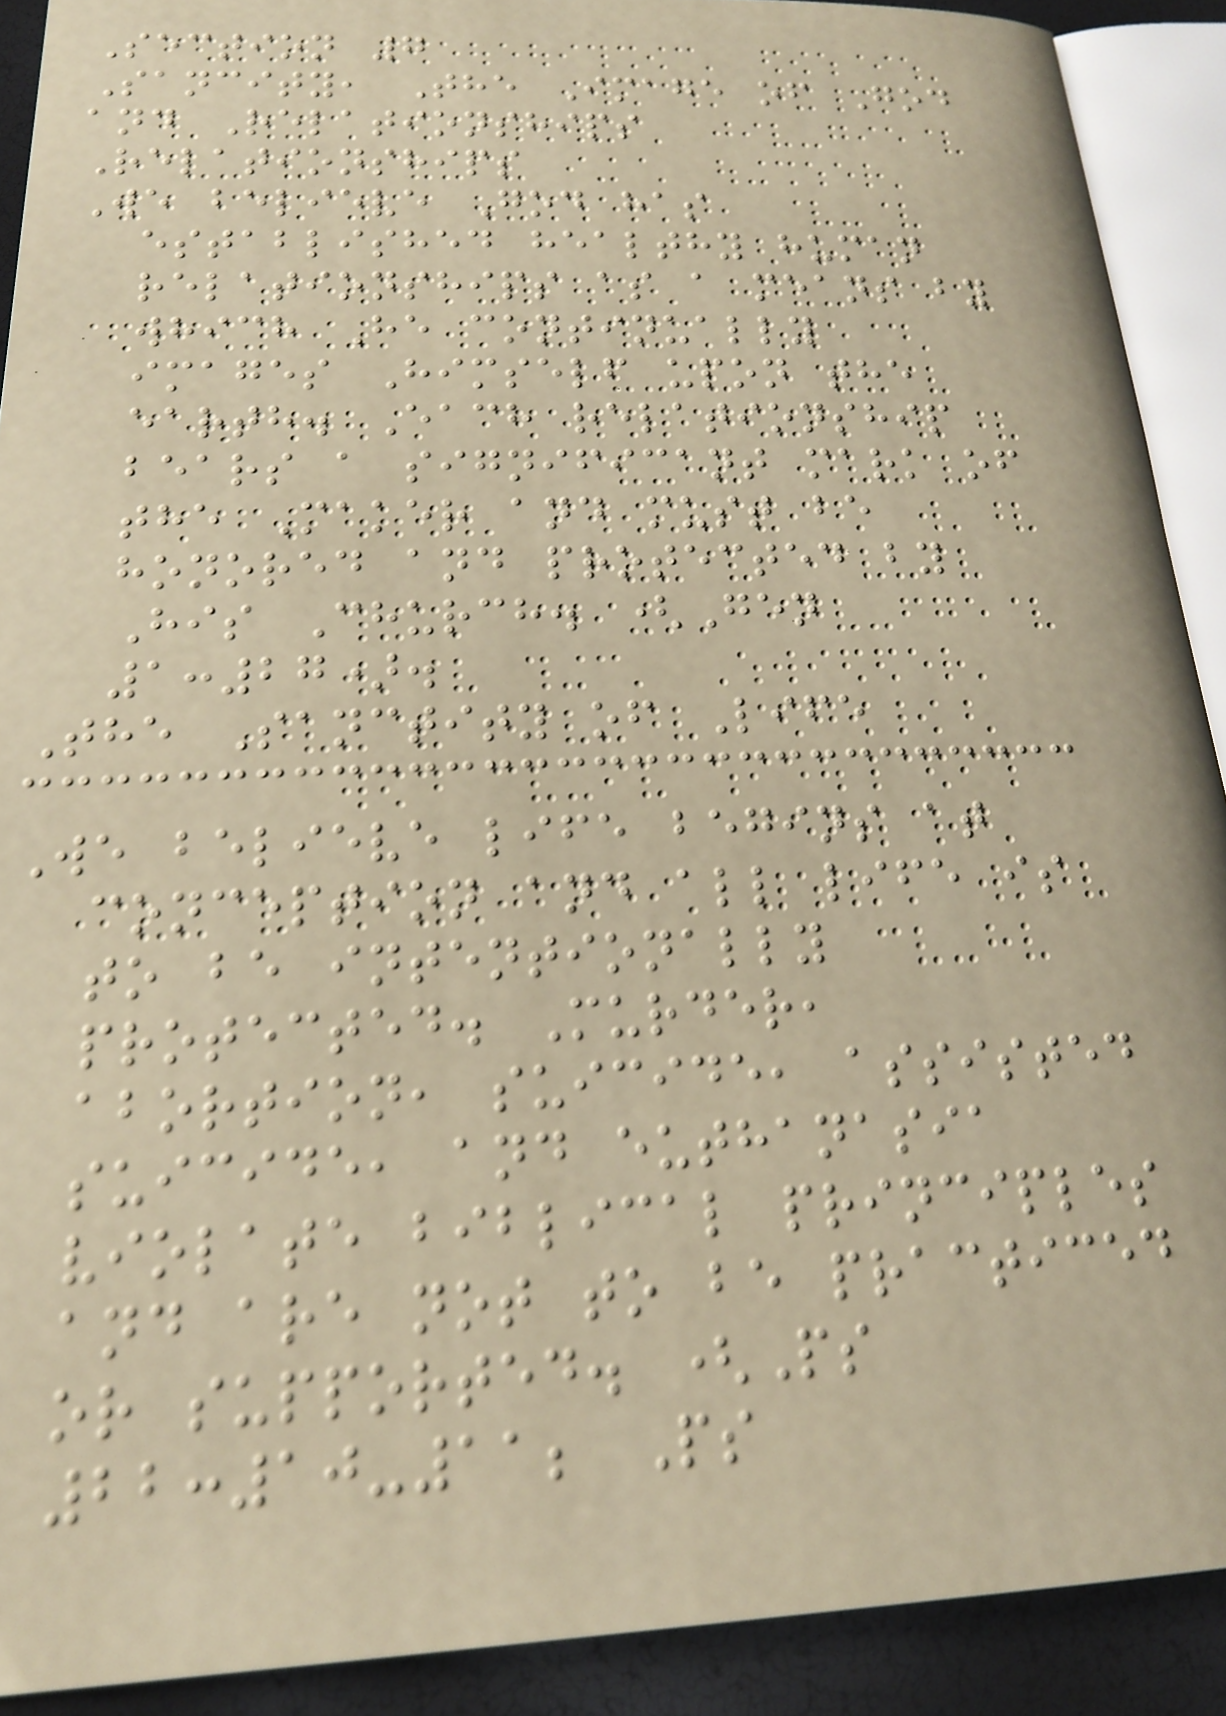Section 7
Sancity, The Image of God
and Relationships
Relationships
We believe God has
established healthy human
relationships as a means by
which He continually
images Himself upon the
earth. Each relationship
bears a significant mark of
the Maker and must be
honored and protected by
His Church. (Gen
1:27).
The Sanctity of Life
We believe life begins at
conception and all life is
to be intentionally
protected. Murder,
abortion, suicide, assisted
suicide, and euthanasia
violate biblical principles
and are not to be practiced
or supported. (Ps
22:10-11; Ps
